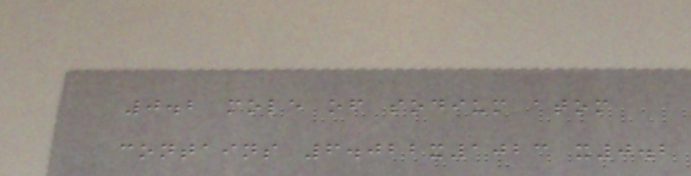0.2 mole of sodium atom
contains 6.022x1023 x0.2
